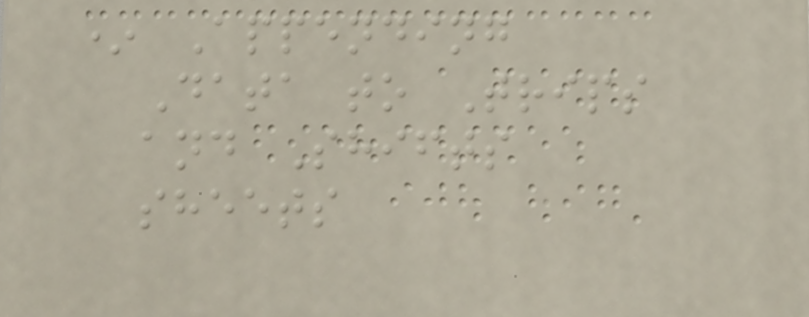* Appending
Data to Trips
and Shifts
sheets
